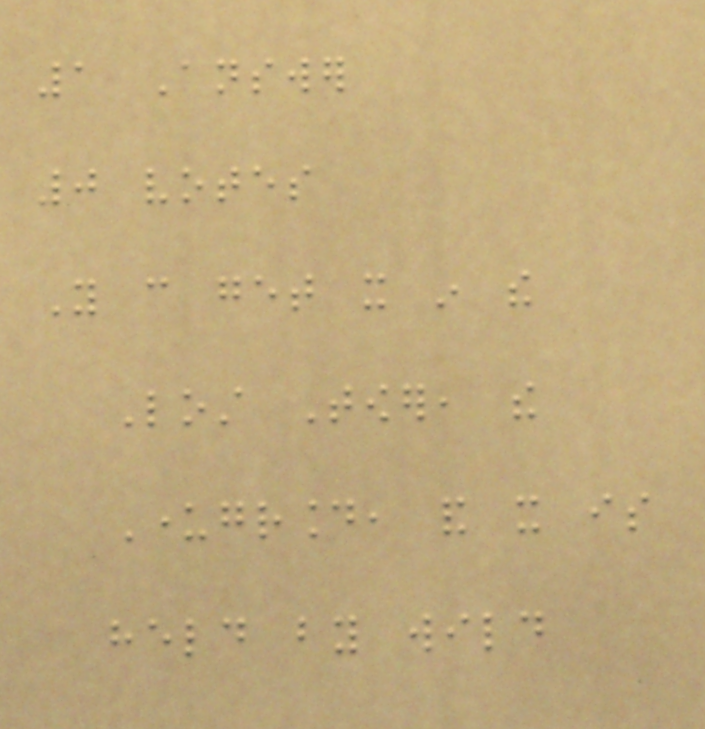1 Answer
0 votes
You can get it in the
Lost Tower, the
Underground, and it is
held by wild
